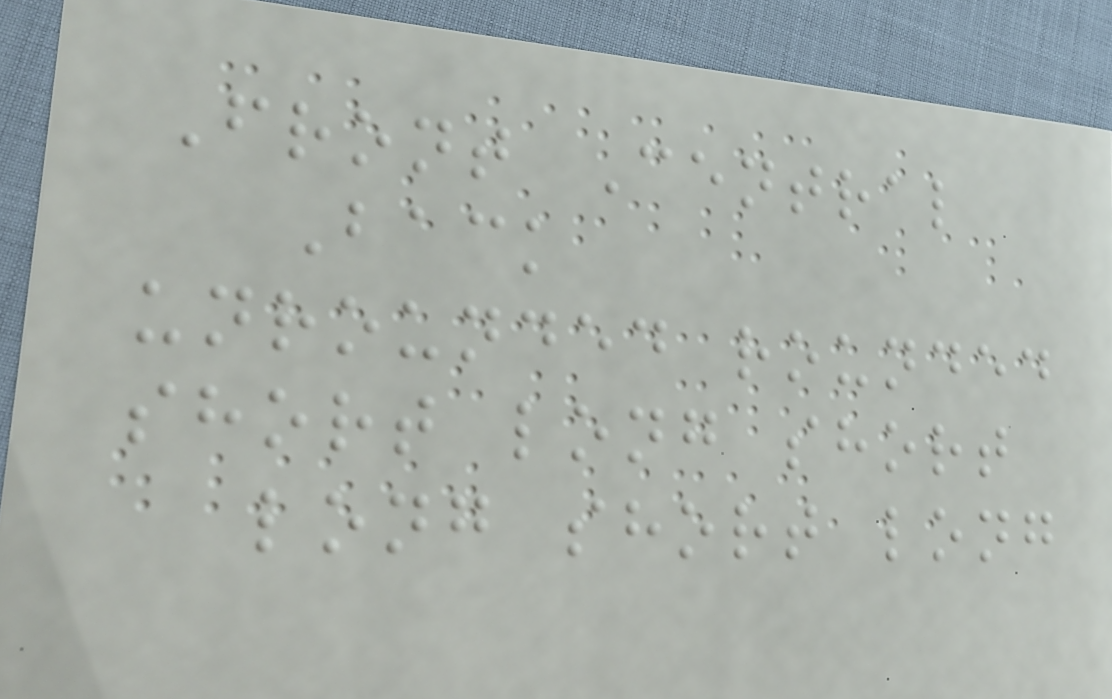Front Central
Back
unrounded rounded
short long short
long short long
